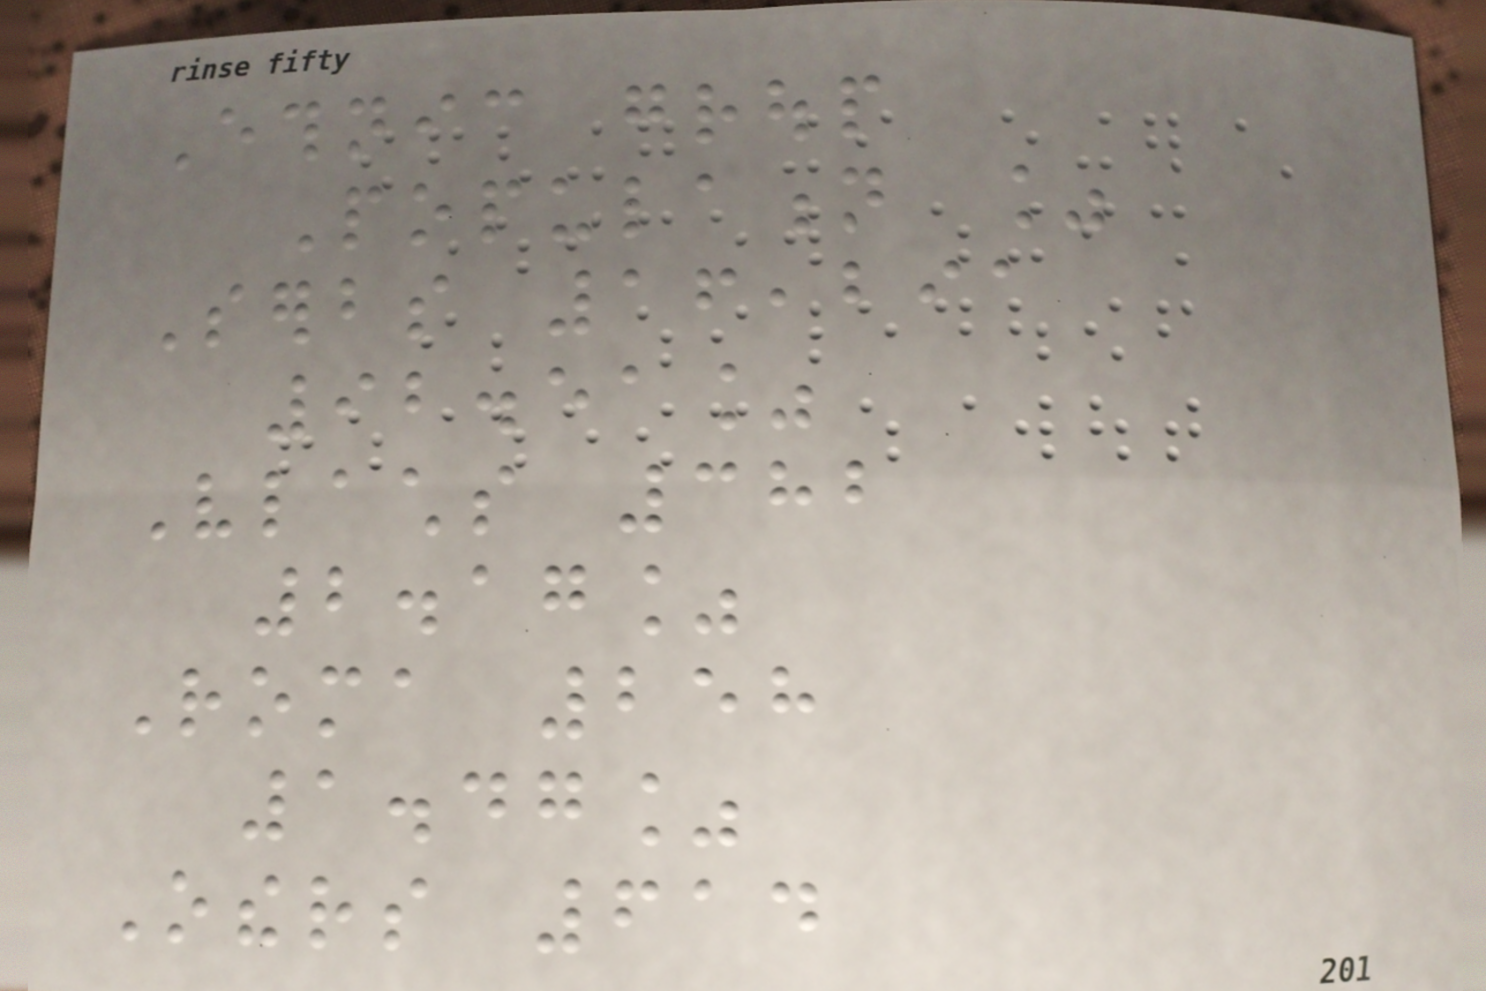Ethnic group
Population %
Serbs 16,291
92.51%
Vlachs 382
2.17%
Roma 258
1.47%
Others 614
